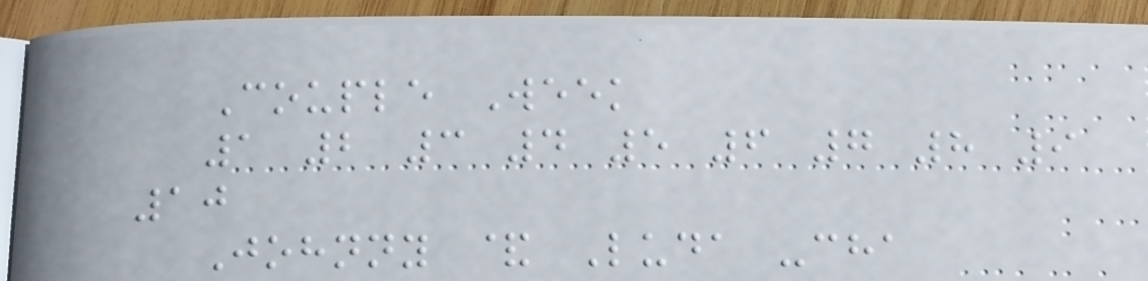Couple Week
1 2 3 4 5 6 7 8 9
10
Johnny & Luda -cha
